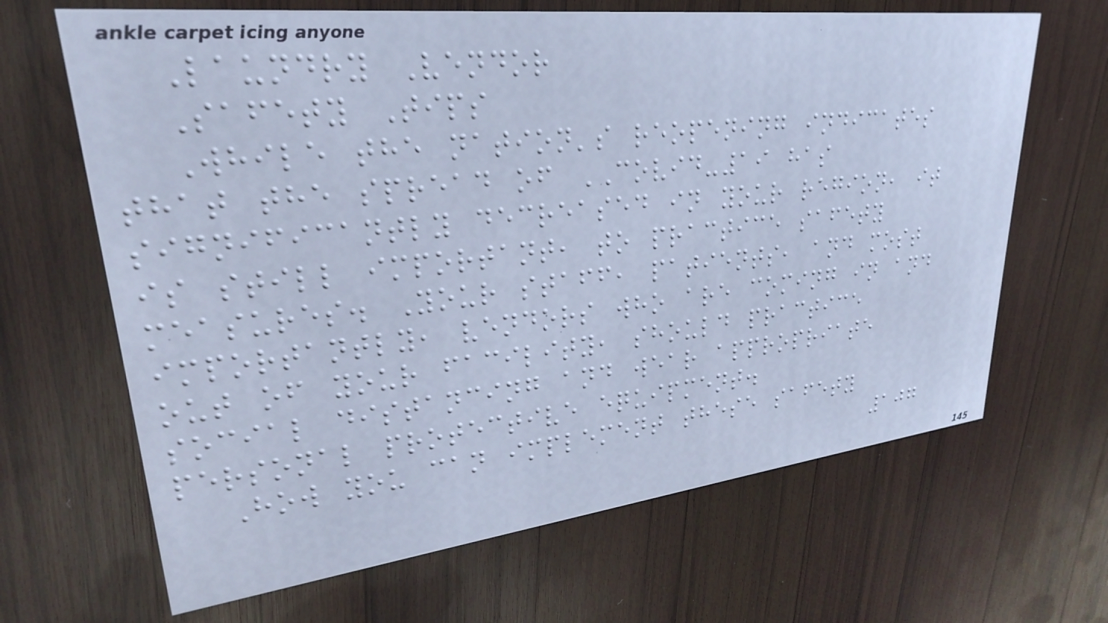Laundry Vendor
Safety Tips
While the nation's reopening indicates
that the spread of COVID-19 has
significantly decreased in your region, it
is still important, to practice safety
measures. Your staff, patients, and most
importantly, vendors who are coming in and
out of your facility, should practice
social distancing and wear appropriate
personal protective equipment.
How you can implement these safety
107
